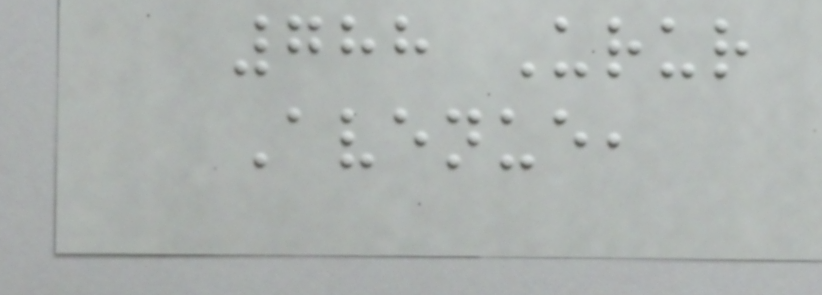788 Urur
Avenue,
